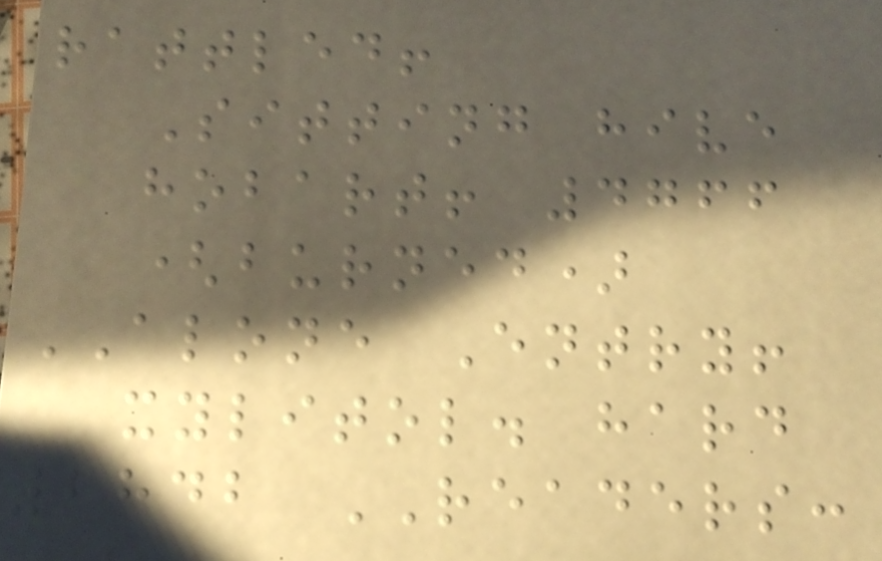rattled!
Sitting hive
hobart! 4766
(burned)
ALONE Entry!
xylitol. hard
2842 READERS:
